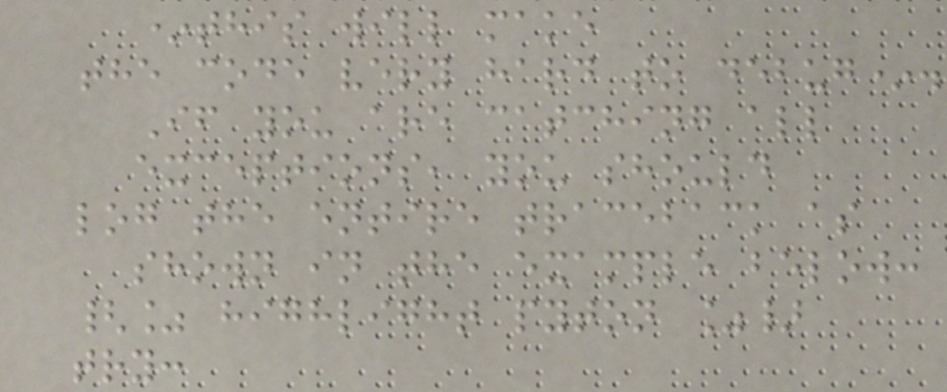*this will make
the code very hard to debug*.
If you are catching all
exceptions, you should
log the entire traceback as
shown in the example below:
{% highlight pyton %}
try:
